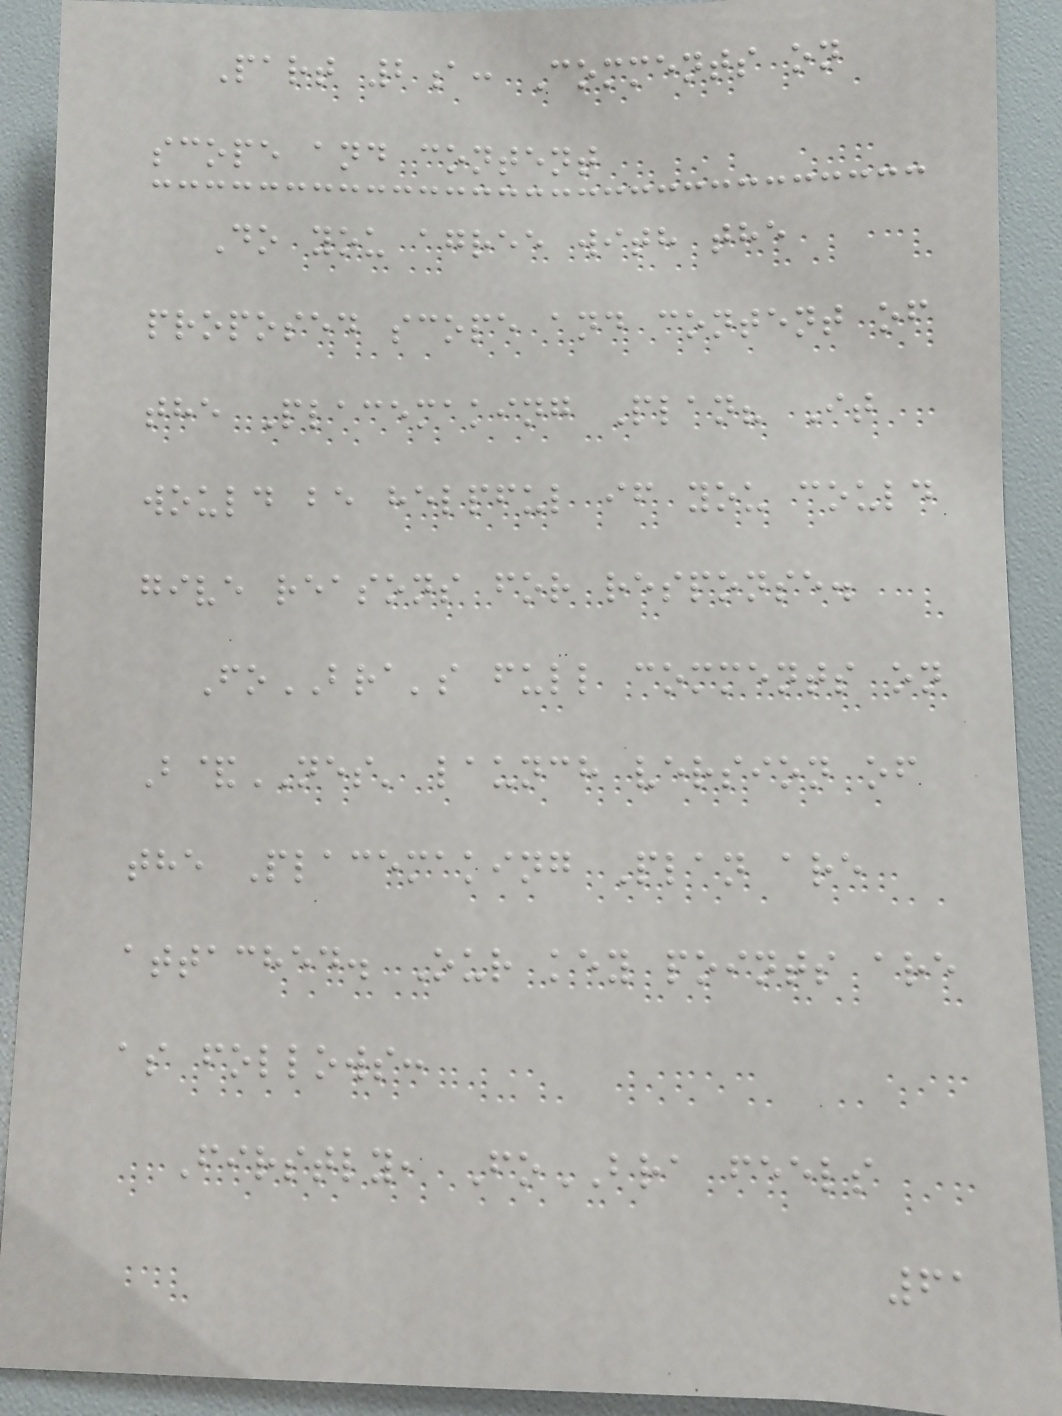Part 2a: Comments on
scope and content
Do you agree with the
proposed scope and content of
the Placemaking Plan? It
would be helpful if you could
give reasons for response.
FoBRA's full comments on
B&NES' launch version of
the Placemaking Plan are
attached. Our key points are
as follows:
Firstly, FoBRA feels
61
